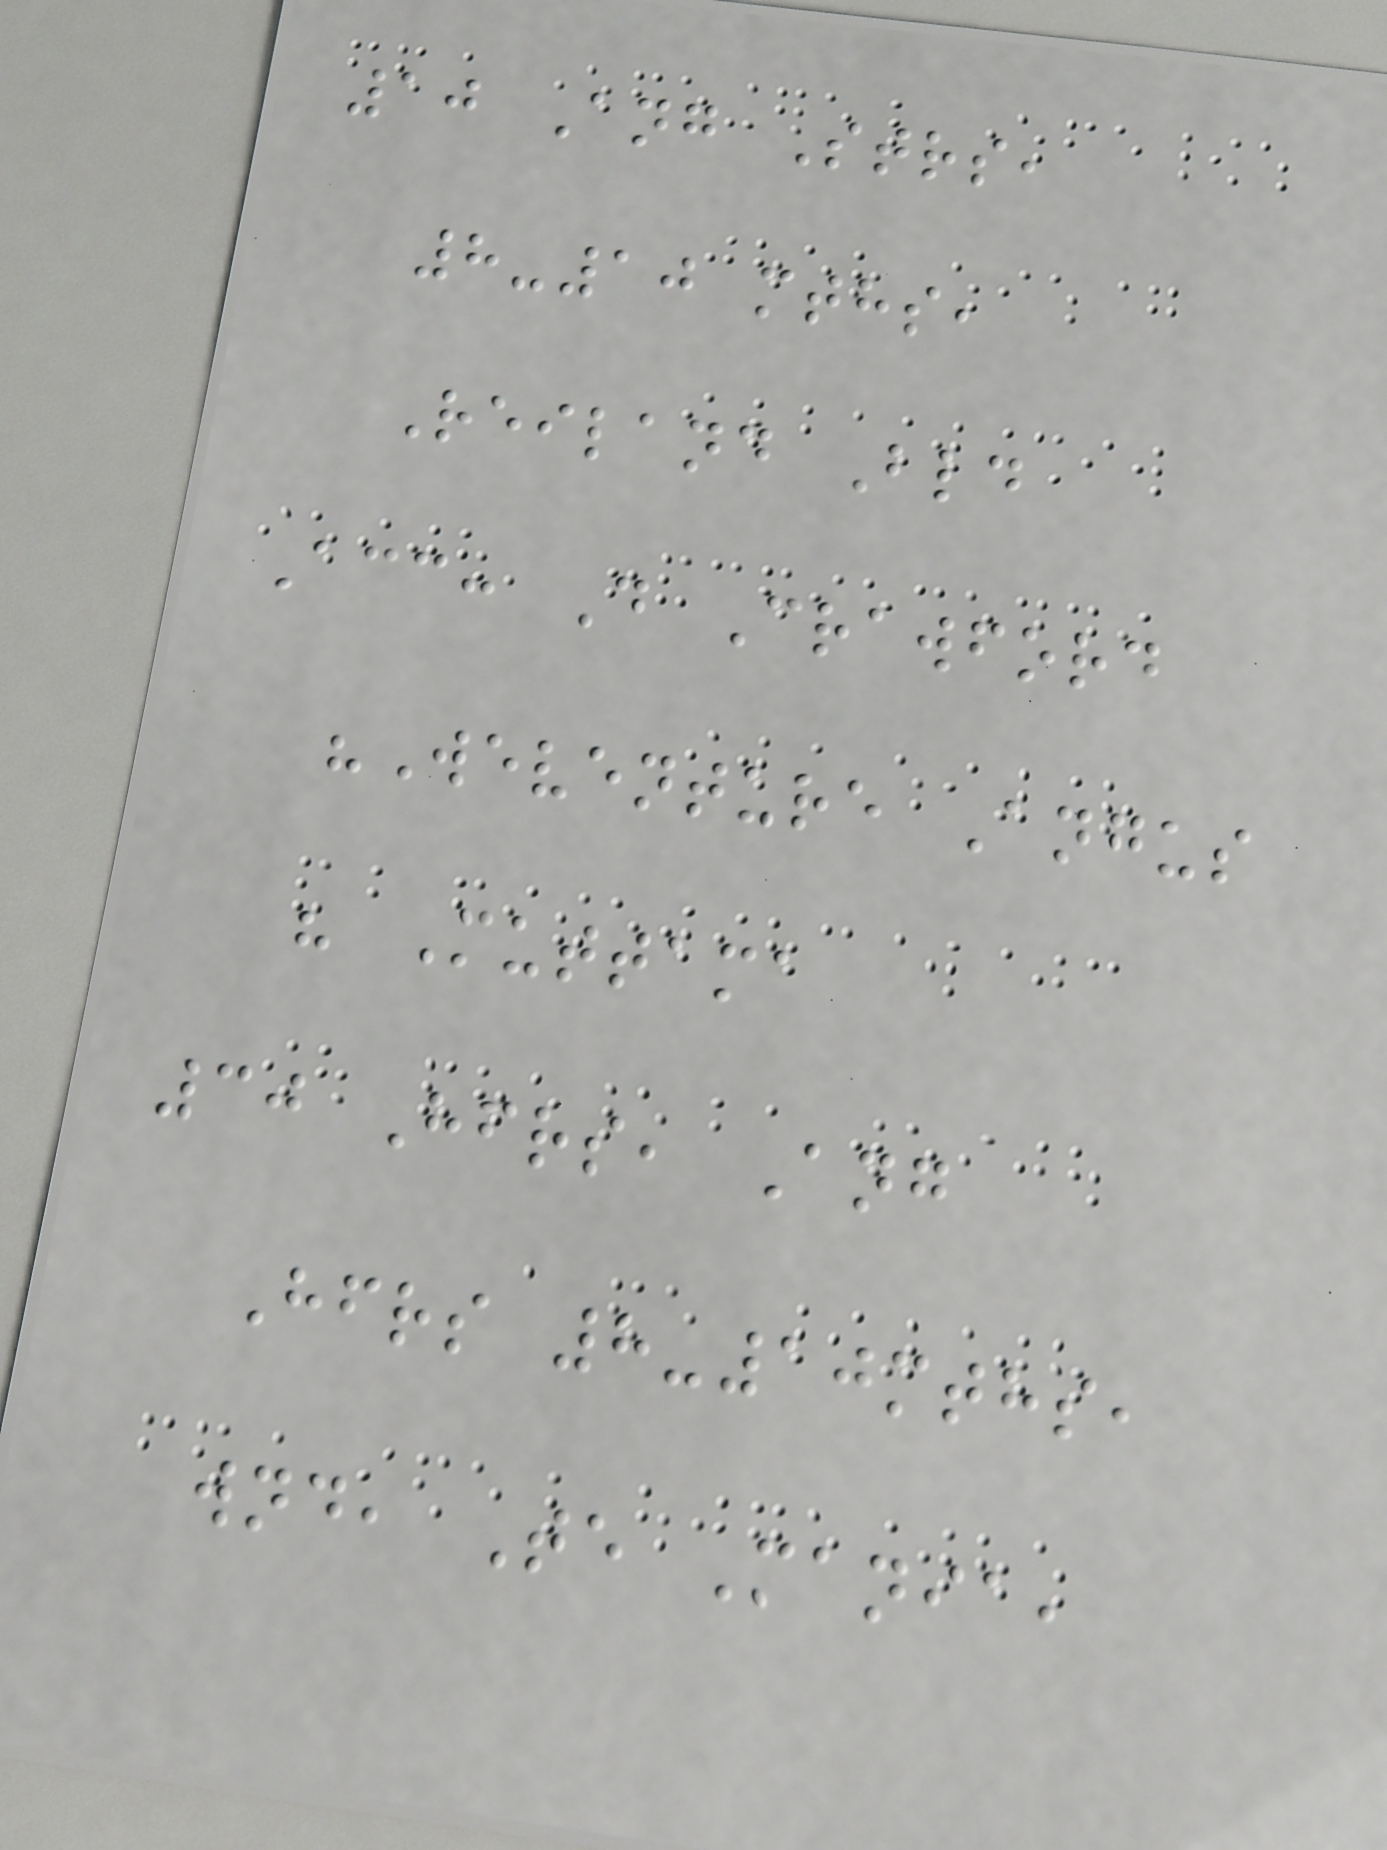10 Ang Strs,
8-10 mths,
Reiland Bld
Acc: D Crawford
"Weventure Angus
" Muttama
30 Hfrs, Ang
Hfrs 8-10mths,
wnd, Te Mania,
